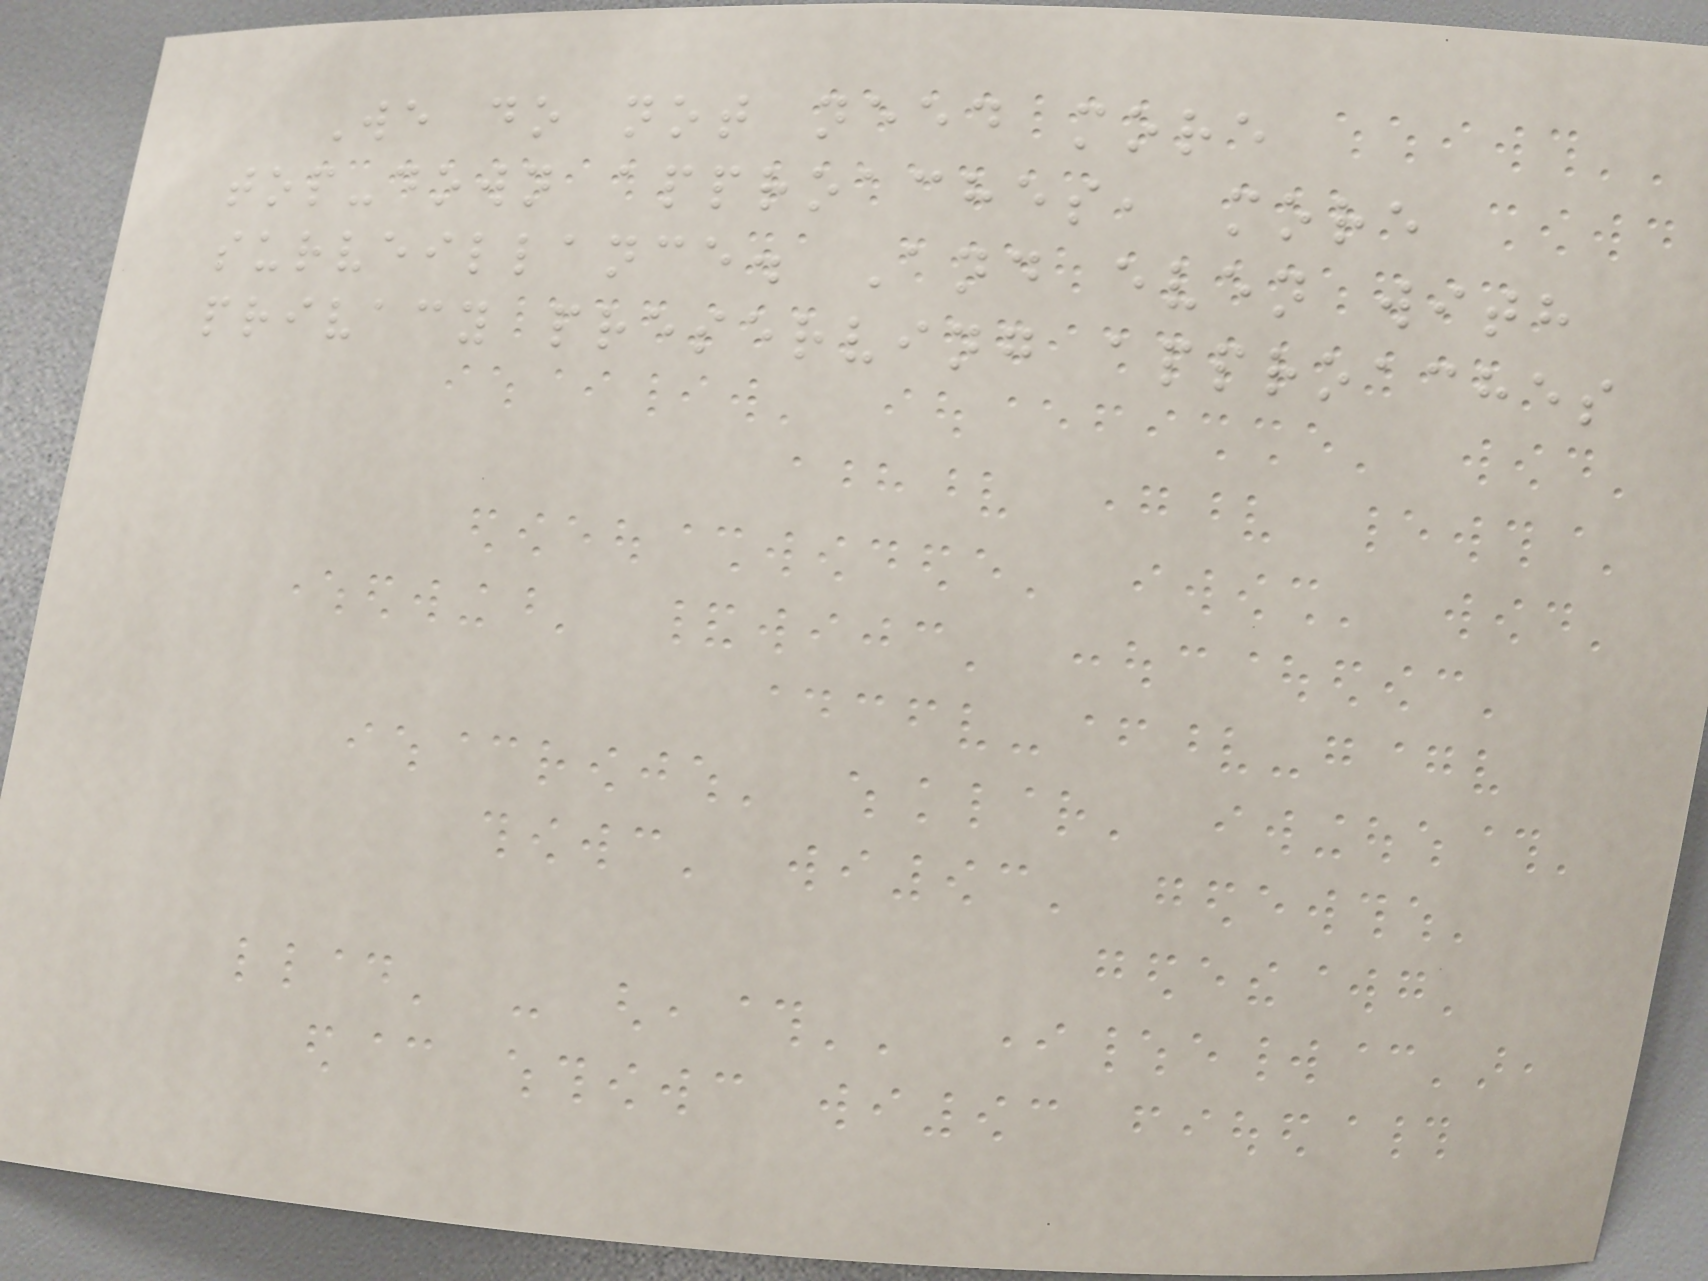We do not need more
top-down approaches, more
surveillance. And even with
privacy preserving approaches
